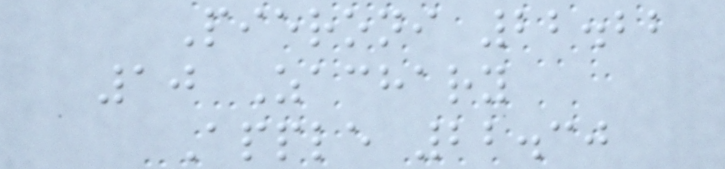Pieroni 22.22
10 Zachary
Apple 22.30
